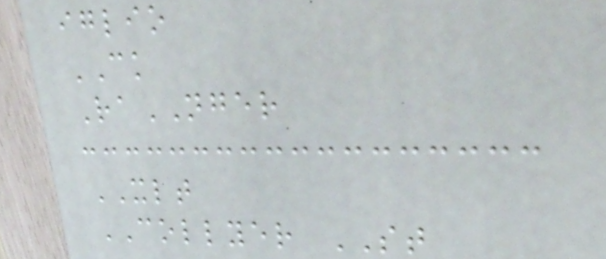iglio
CK
RaNGER
XLT
COLLYER ST
